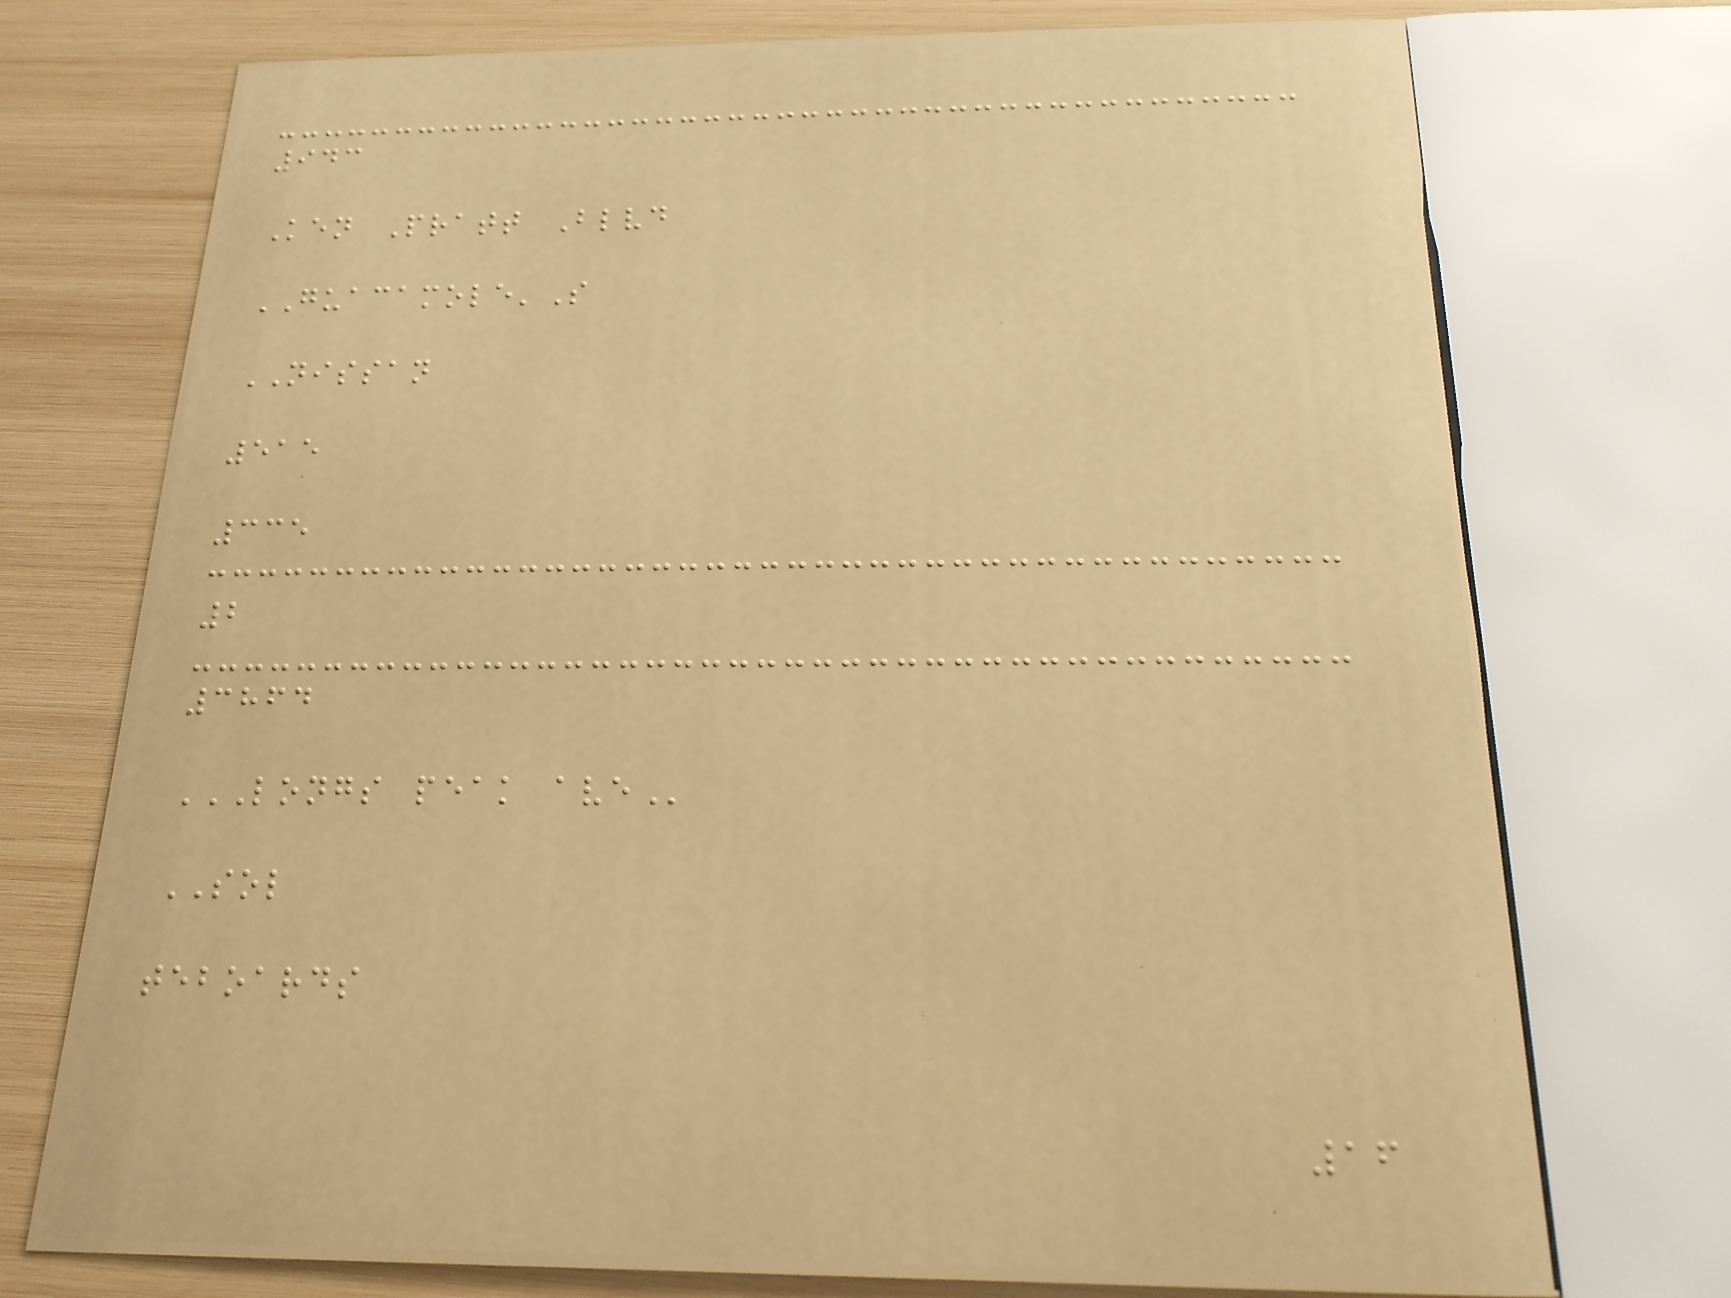943
Ken Pratt Blvd
GUACAMOLE'S
NISSAN
515
335
2
3864
LONGS PEAK AVE
SOL
teboards
16
